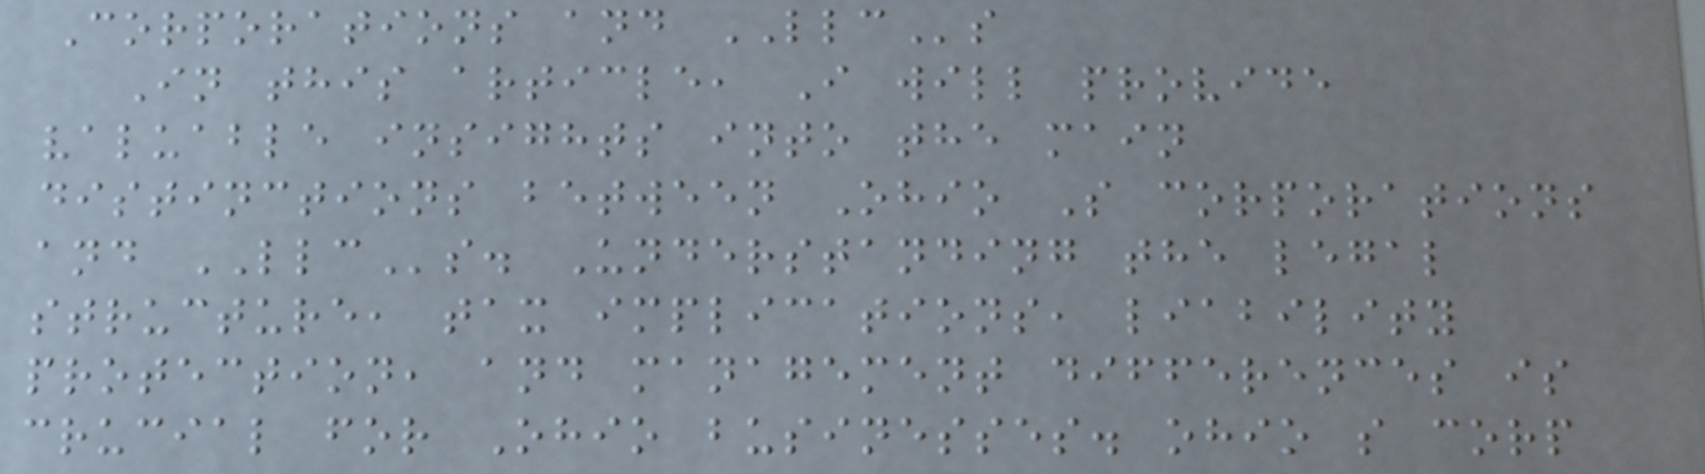Corporations and LLCs
In this article, I will provide
valuable insights into the main
distinctions between Ohio S corporations
and LLCs. Understanding the legal
structure, tax implications, liability
protection, and management differences is
crucial for Ohio businesses. ohio s corp
